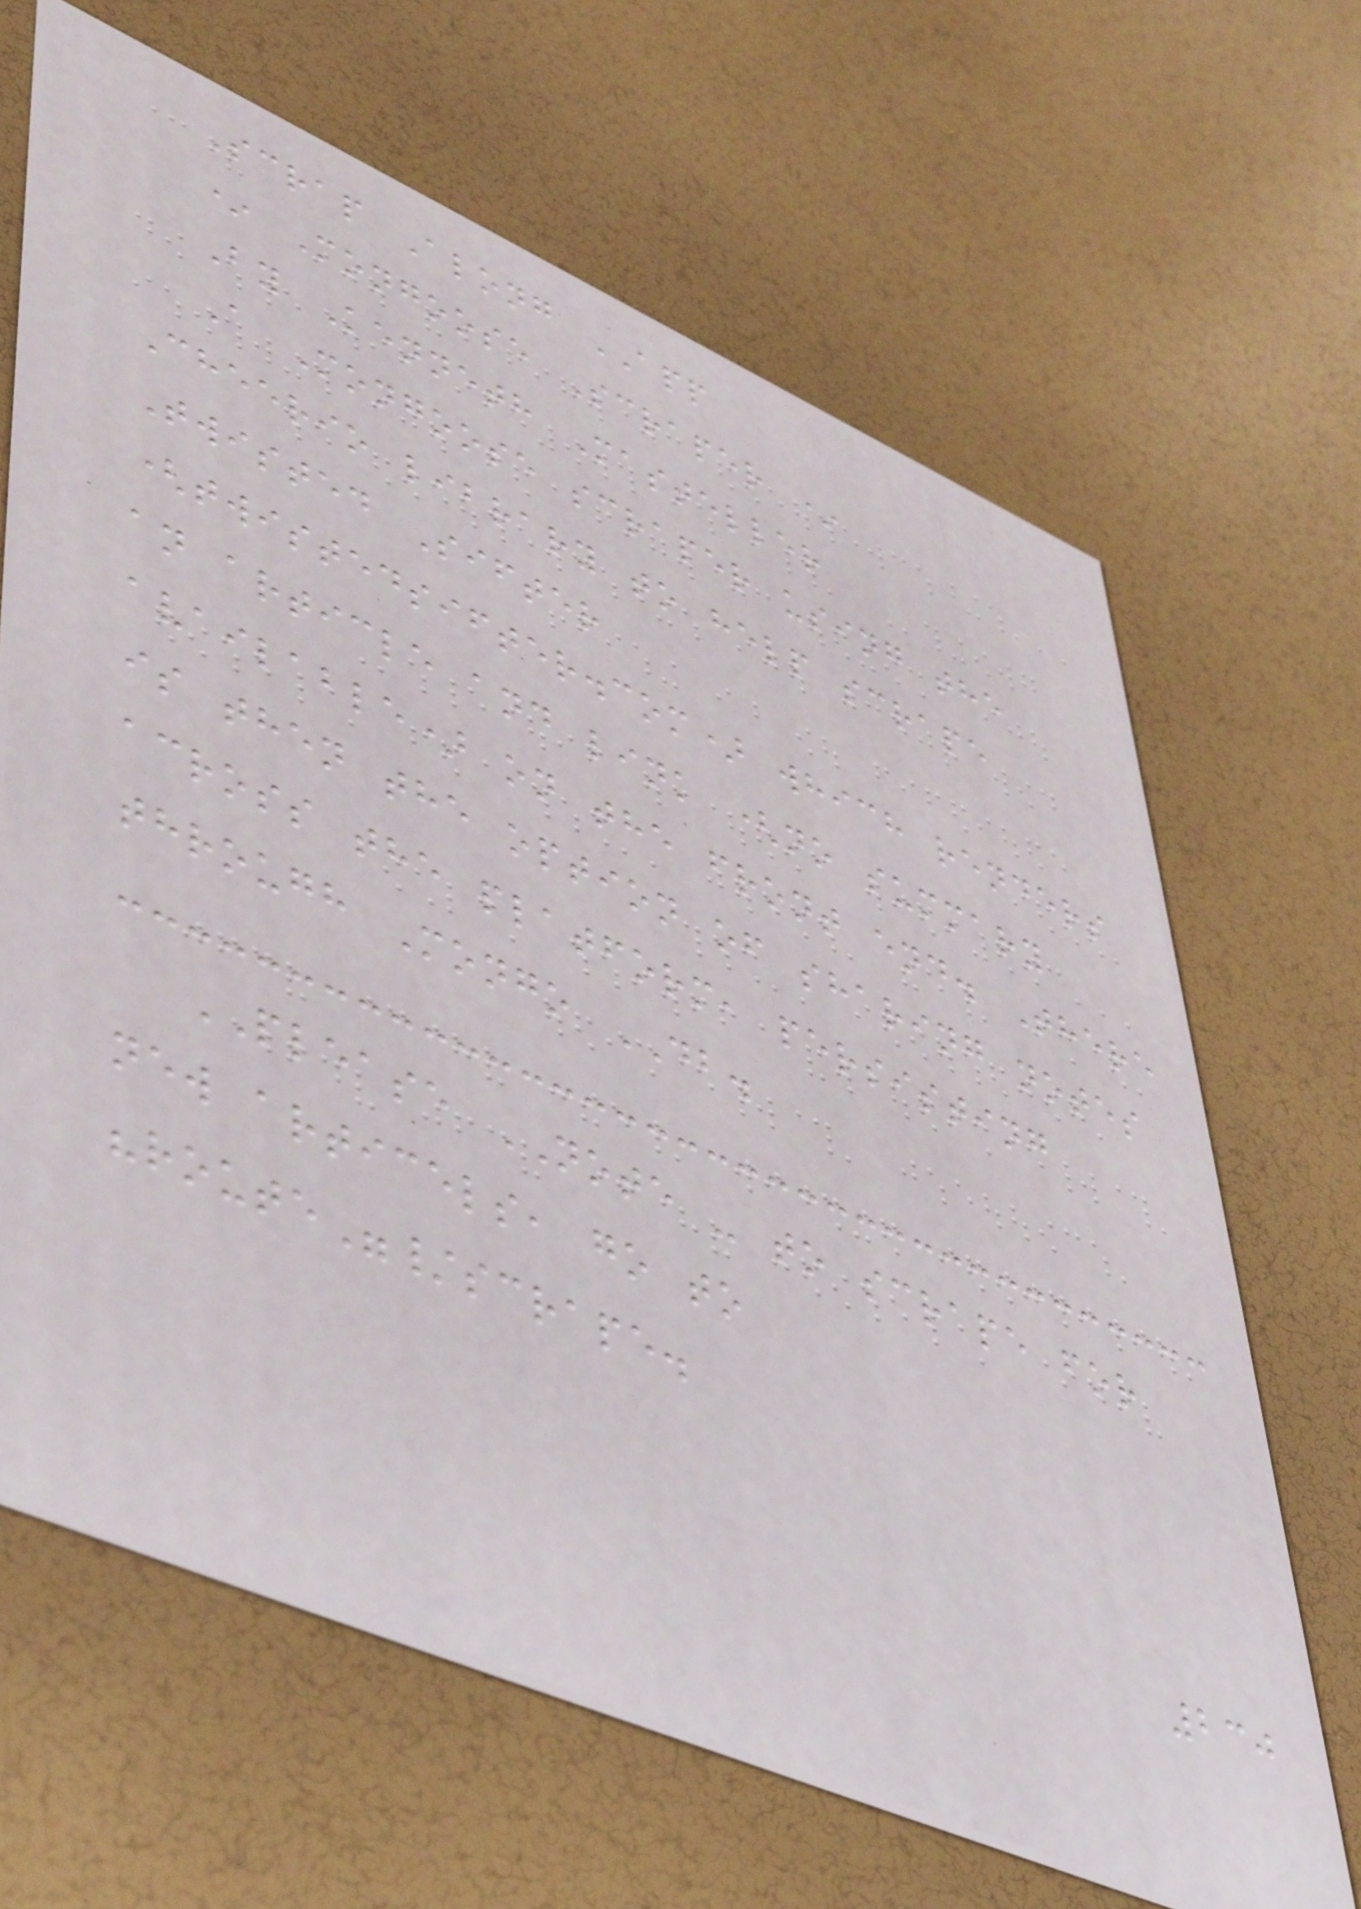Scrap Along APP
* Mongoose Scraper *
By Kenneth Masteller
A Mongoose scraper using the
Cheerio library to help scrape
Twisted Sifter
(twistedsifter.com) which renders
an article and link (no summary
available) on the front end. There
is then the option of sharing notes
across the platform, persisting
through Mongo DB.
PLEASE NOTE - to scrape for
new articels, go to
"route"/scrape.
230
